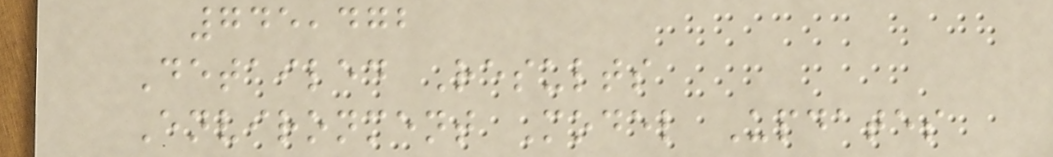745,472
Detailed Results
Environment Model Updates
